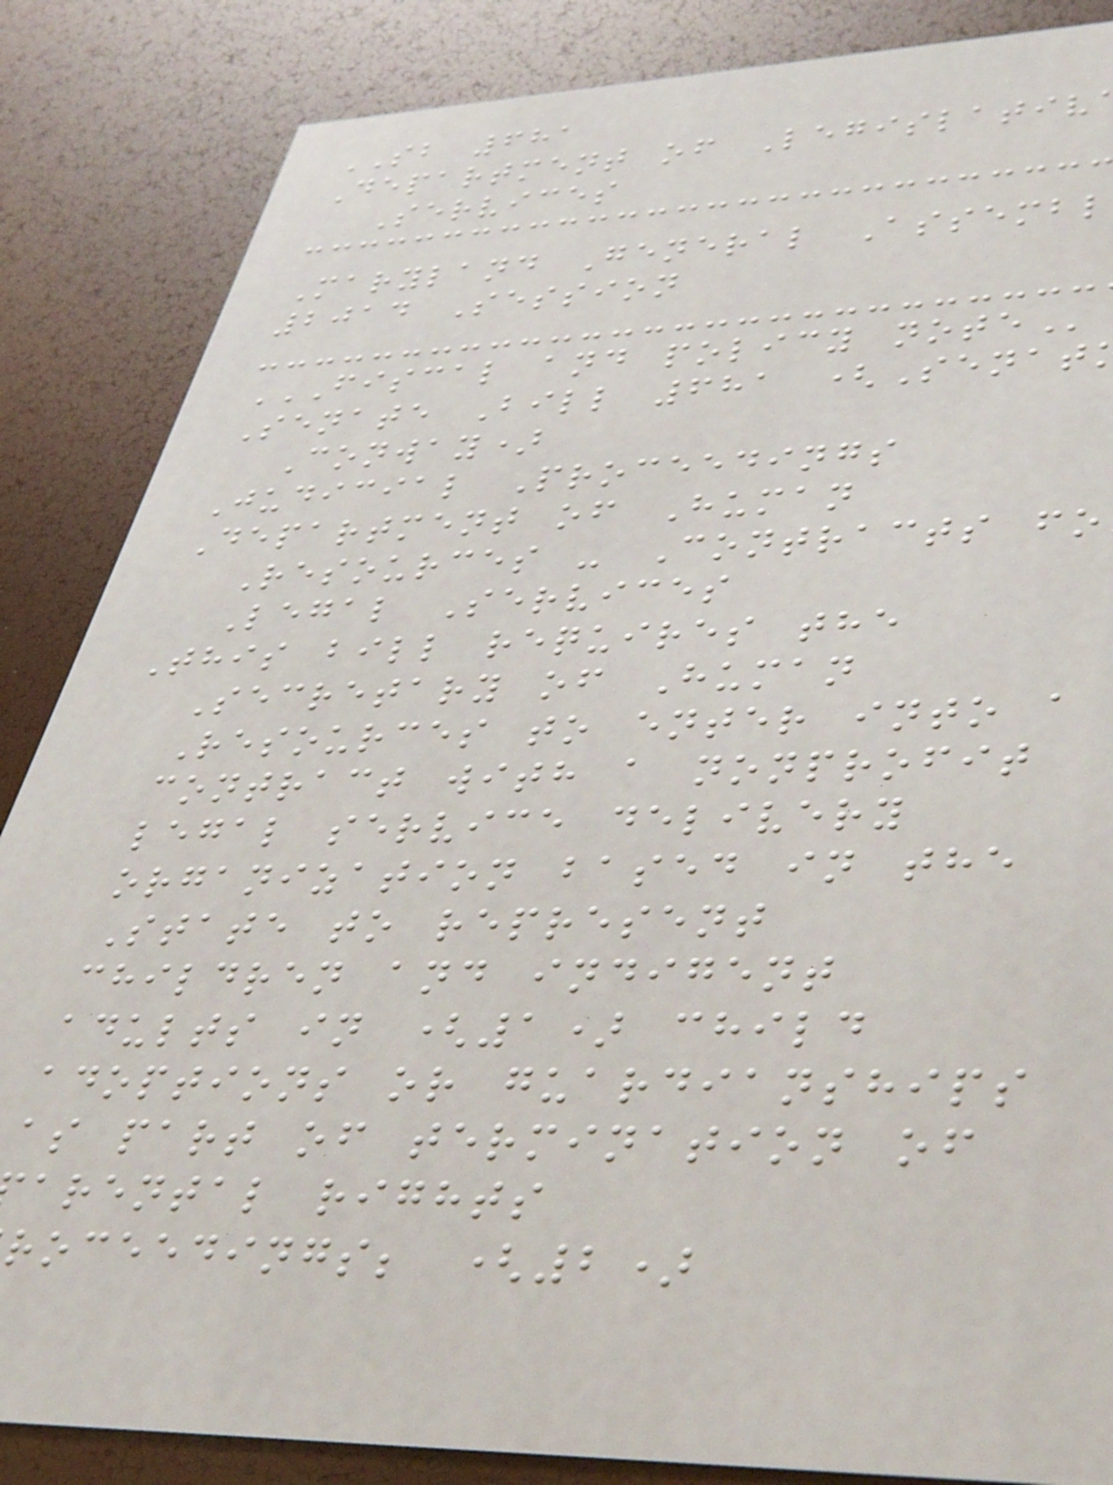SB 681
Department of Legislativ
Services
Maryland General Assembl
2014 Session
FISCAL AND POLICY NOTE
Senate Bill 681 (Senat
Conway)
Judicial Proceedings
Department of Human
Resources - Contracts fo
Legal Services
This bill requires the
Secretary of Human
Resources to enter into a
contract with a nonprofit
legal service delivery
organization based in the
State to represent
children and indigent
adults in (1) child
adoptions or guardianships
as part of termination of
arental rights
roceedings; (2)
